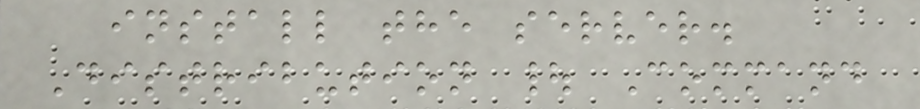install the server.
Distribution | Command
